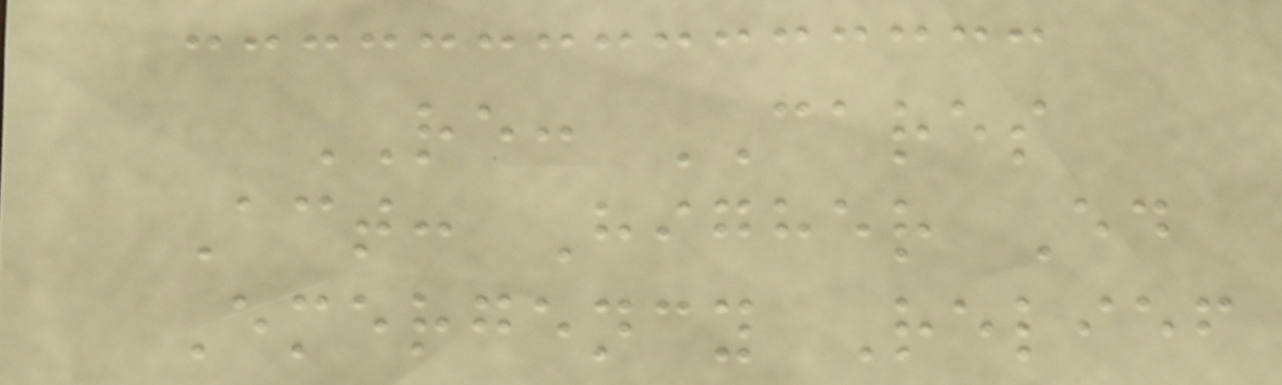RE: CARES
Act: Higher Ed
Emergency Relief
